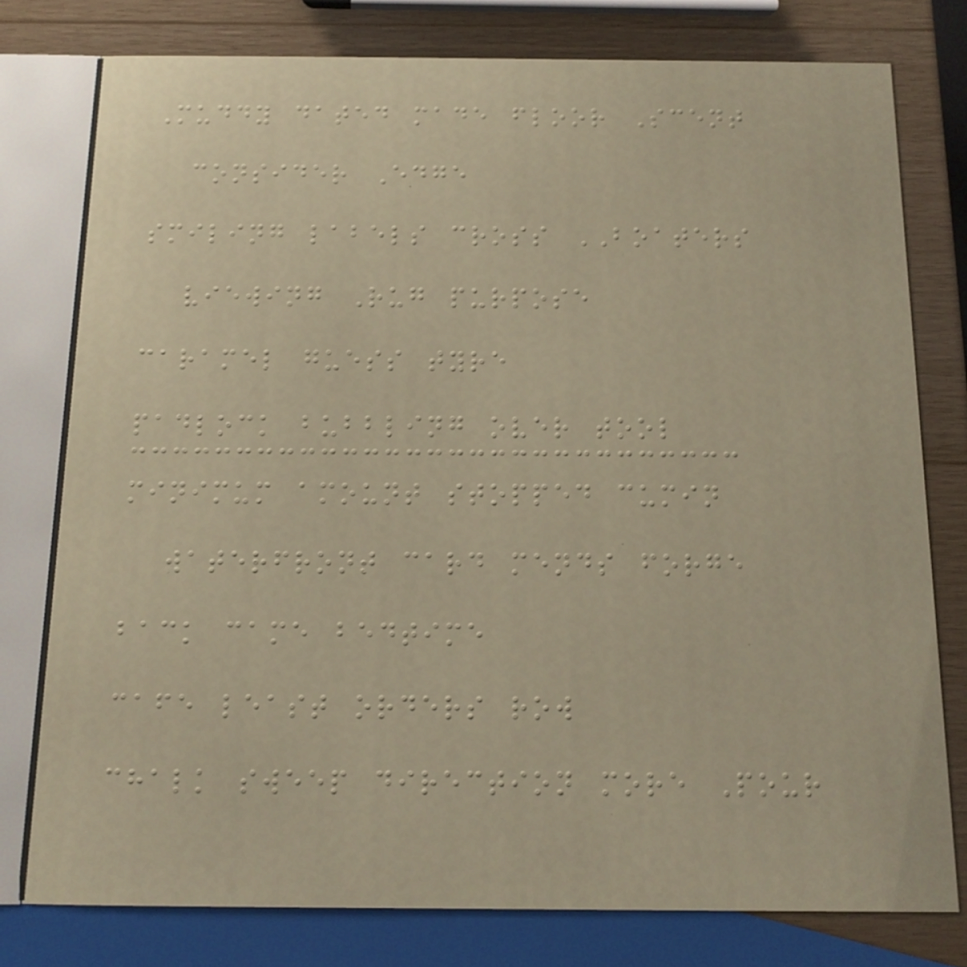Muddy dated made floor Scent
consider Edge
smiling labels cross BOATERS
viewing Rug purpose
caramel guess tyre
padlock bubbling over tool
minimum amount stopped cumin
waterfront card mends forge
back came bedtime
cafe least orders row
chalk sweep direction more Pour
